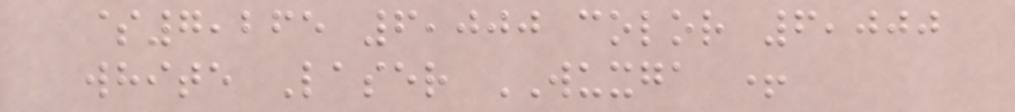$7,265 6,000 color 6,000
white Laser WUXGA +
